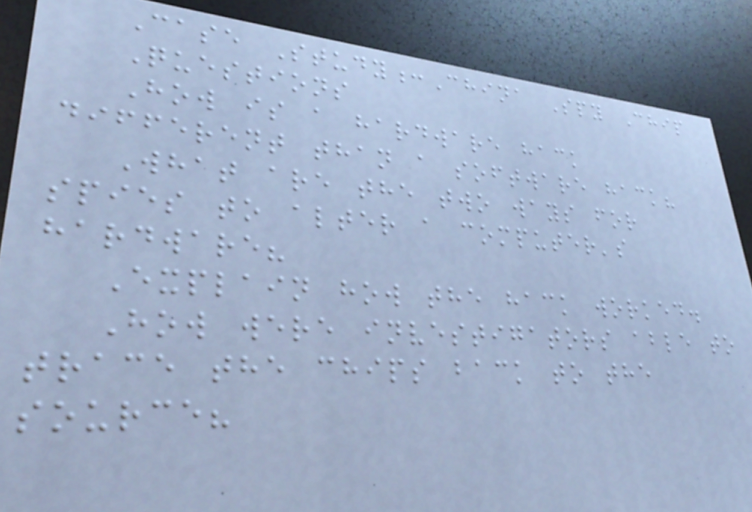Case Study:China Spy Chip
Questions
How is a hardware hack
different than a software hack?
What are the two ways for
spies to alter a computer's
hardware?
Explain how the hack worked.
How were investigators able to
trace the chips back to the
source?
